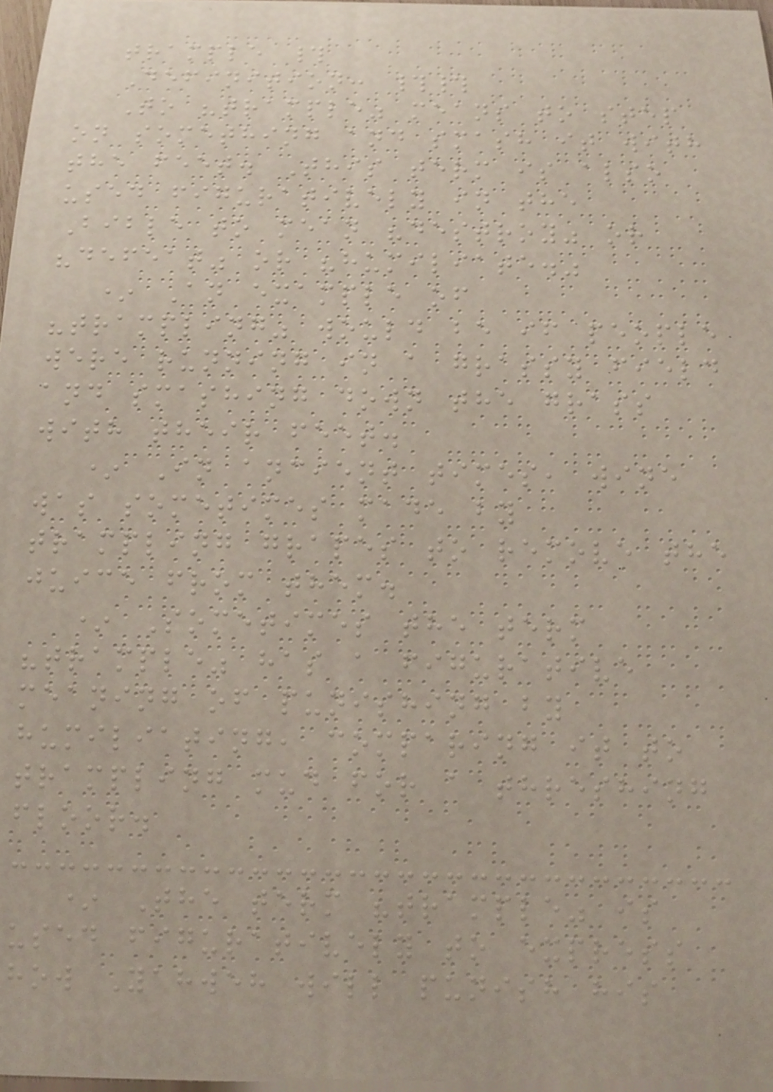trample #
Definition: ##
To "trample" means to step
on something and smash it with
the feet. This term is also
used figuratively in the
Bible to mean "destroy" or
"defeat" or "humiliate."
* An example of
"trampling" would be if people
were running in a grassy field
and smashing down the grass
with their feet.
* In ancient times, wine
was sometimes made by
trampling grapes to remove the
juice from them.
* Sometimes the term
"trample" has a figurative
meaning of punishing by
humiliating, comparing it to
trampling mud for a threshing
floor.
* The term "trample" is
used figuratively to express
how Yahweh will punish his
